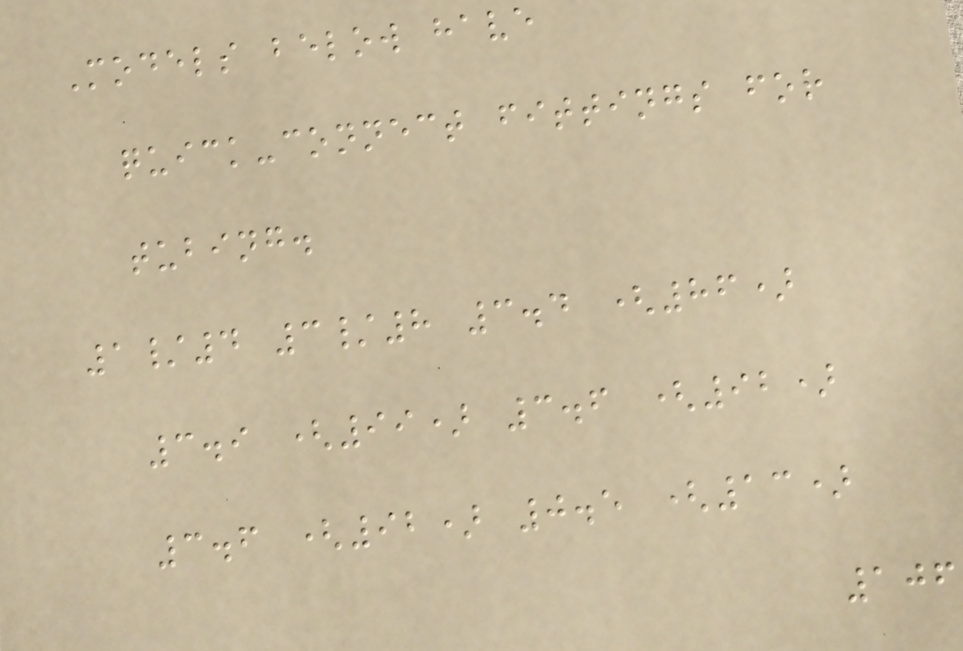Models below have
quick-connect fittings for
tubing.
1/4 3/8 3.4 (86)
3.9 (99) 3.6 (92)
3.6 (92) 0.5 (13)
106
